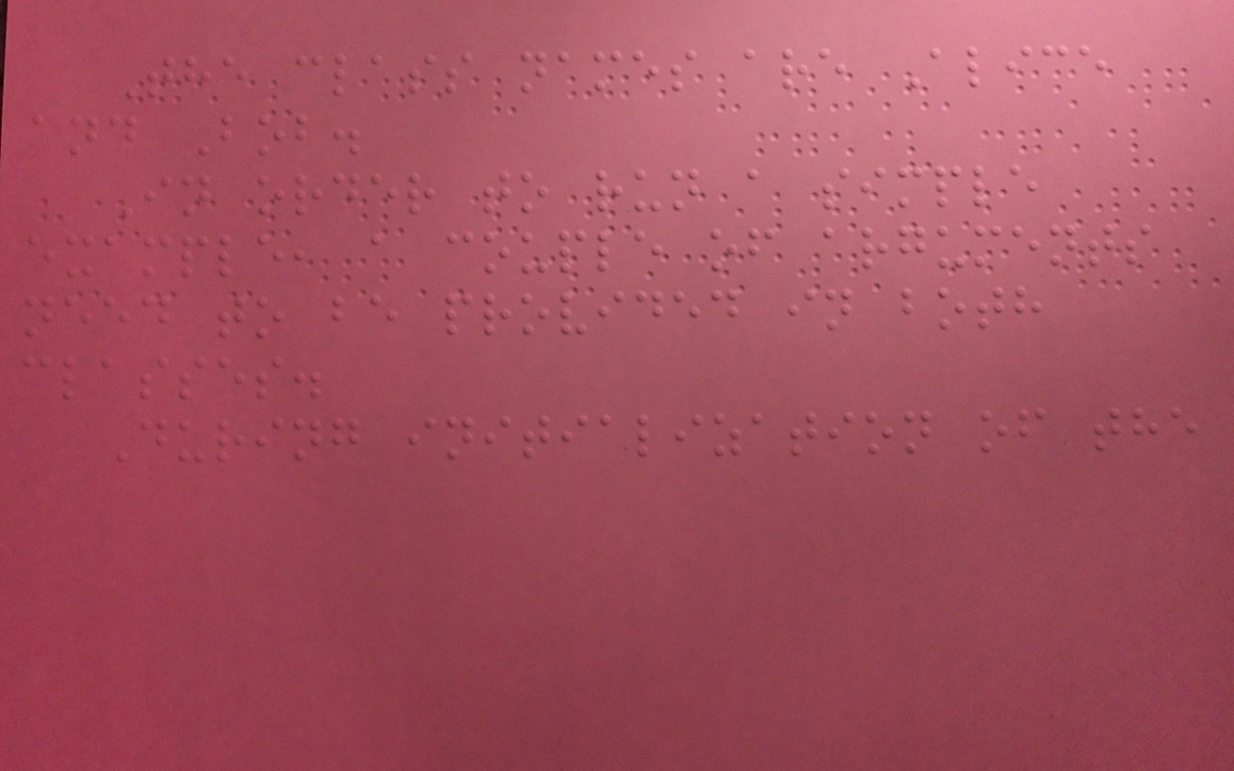The class names are Alice
and Bob.
In order to run a simple
example, a couple of arguments
need to be provided in both
classes.
During initialization of the
